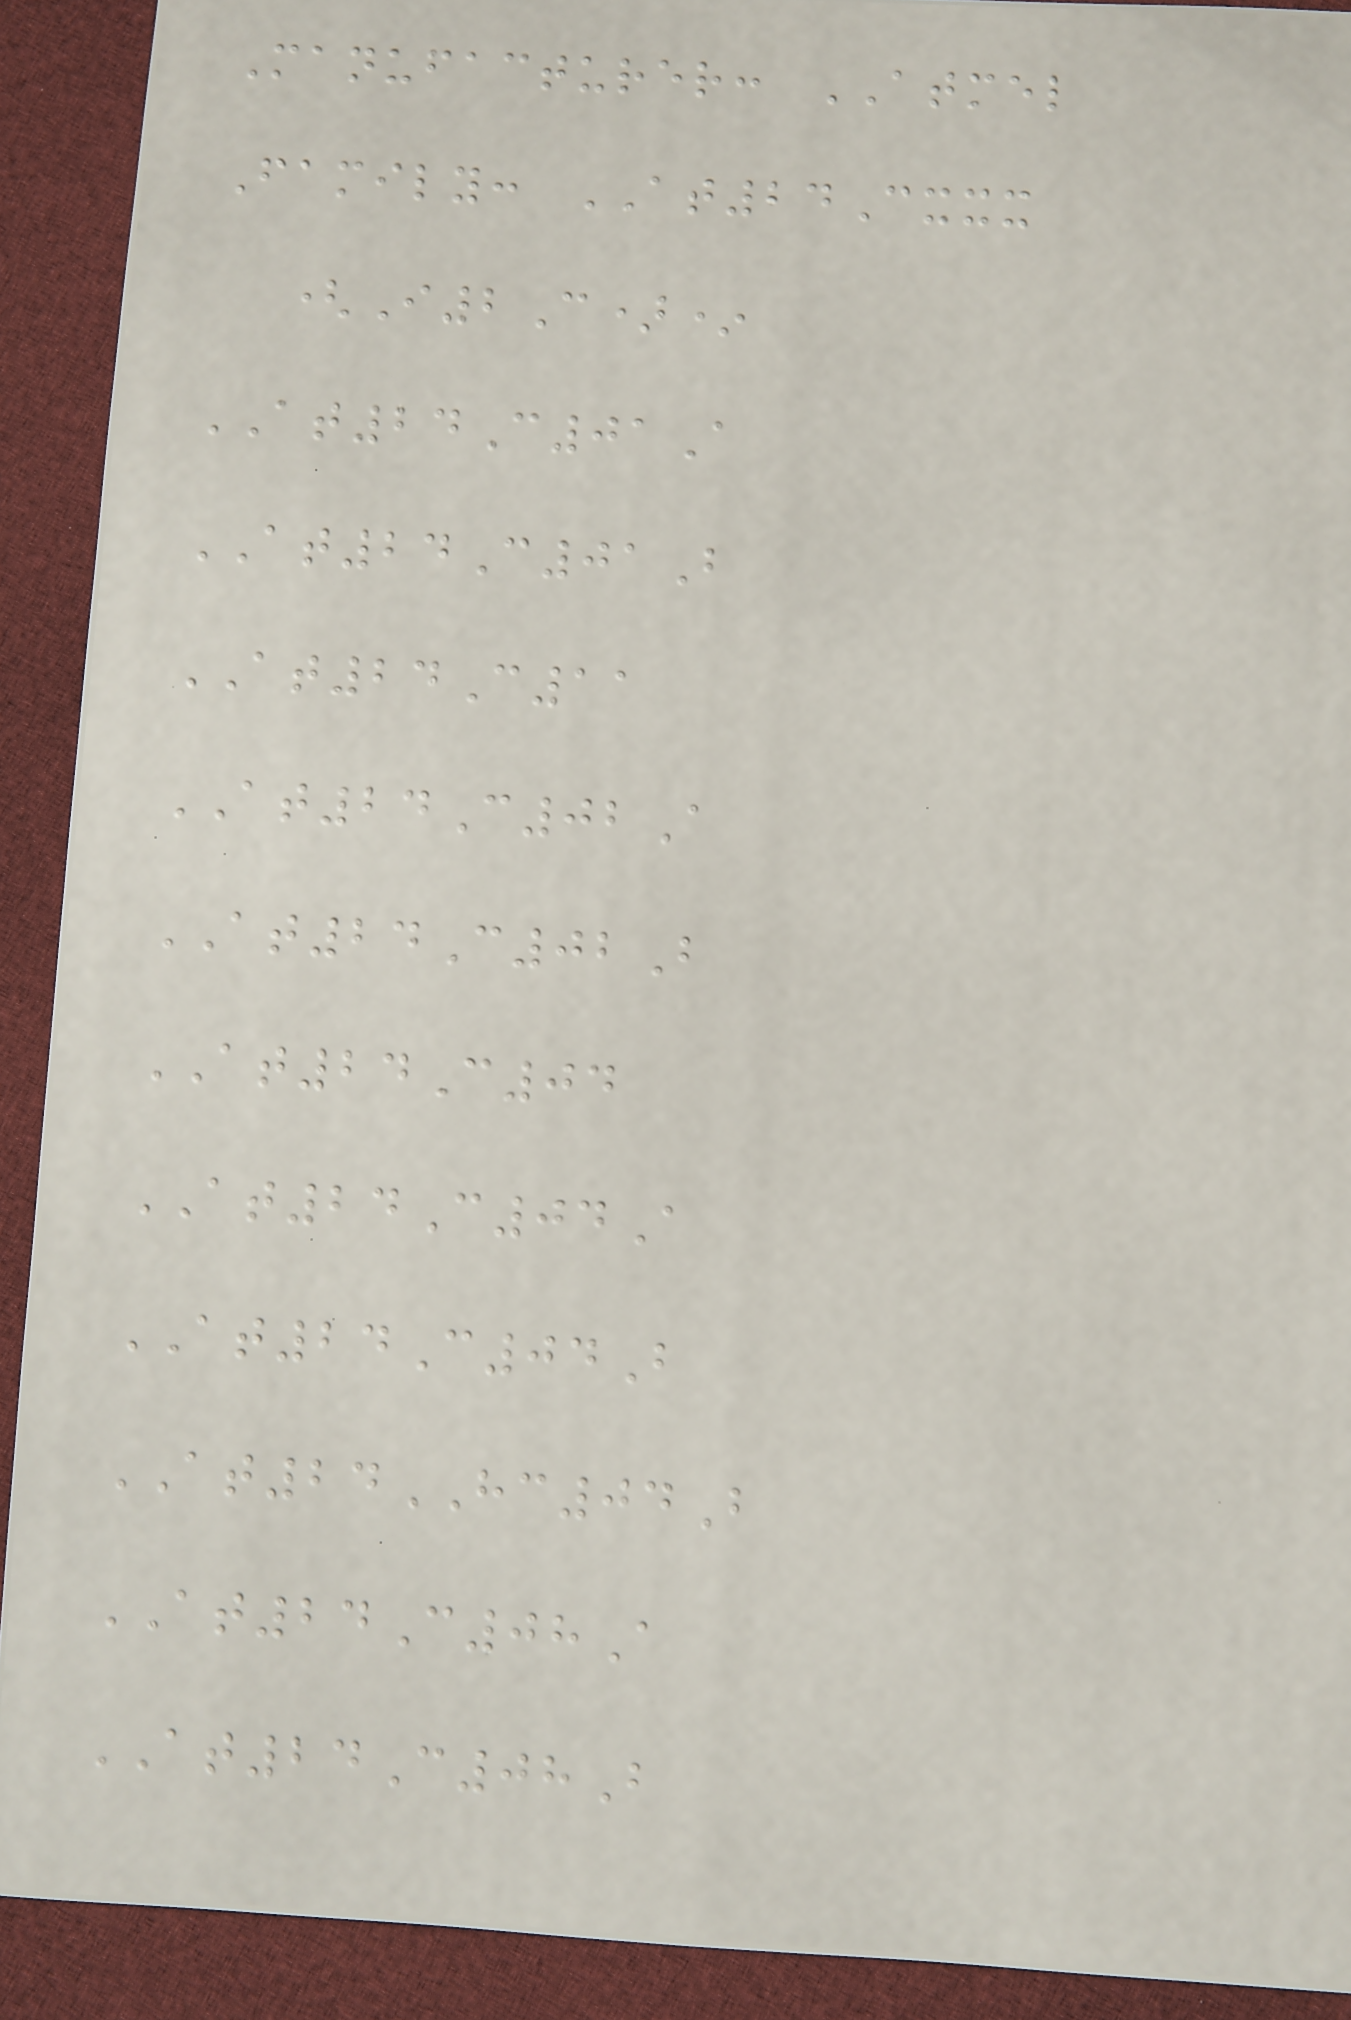Manufacturer: ATMEL
Family: AT24Cxxx
(I2C)*
AT24C01A
AT24C01B
AT24C11
AT24C02A
AT24C02B
AT24C04
AT24C04A
AT24C04B
AT24HC04B
AT24C08A
AT24C08B
